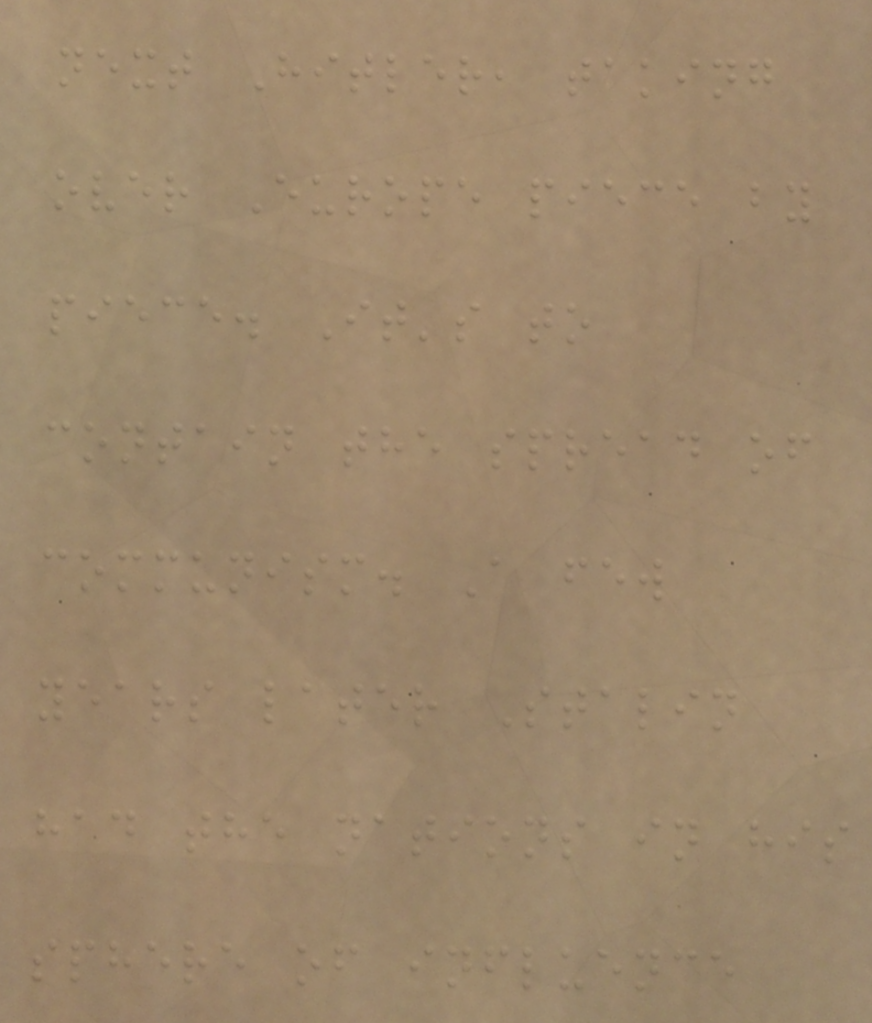next Hitler, taking
over Europe piece by
piece. It's to
contain the spread of
communism. A few
years later Stalin
had the nations in his
sphere of influence
